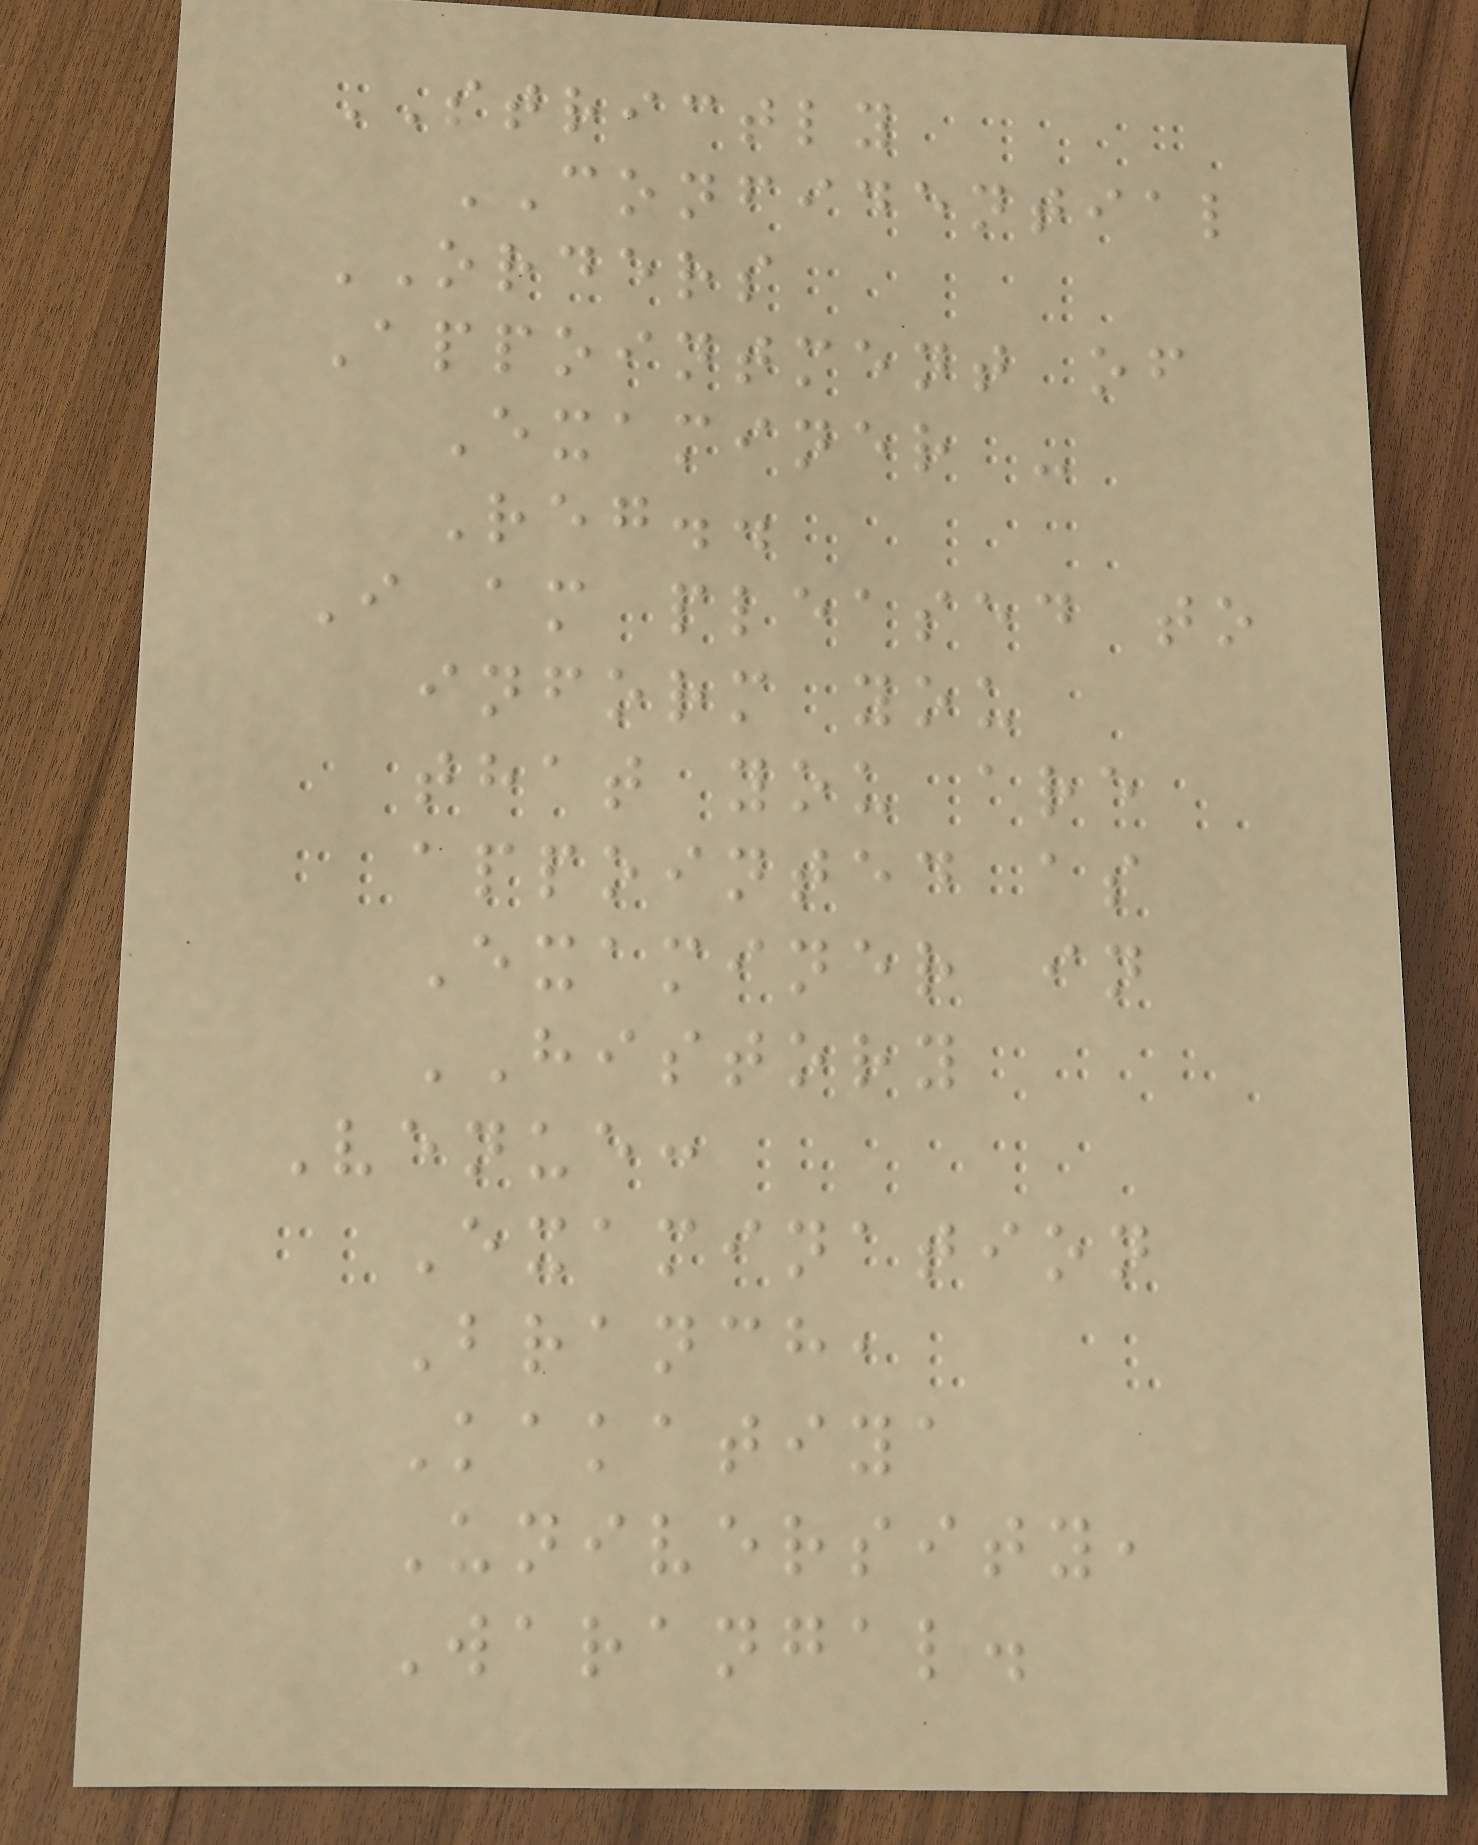STRICTLY
CONFIDENTIAL
ORDERS
Appointment of
Examiner -
Reg..
I am pleased to
inform you
that you are
appointed as
Examiner in
HISTORY
Venue:
Examination
Branch,
Kakatiya
University,
Warangal.
